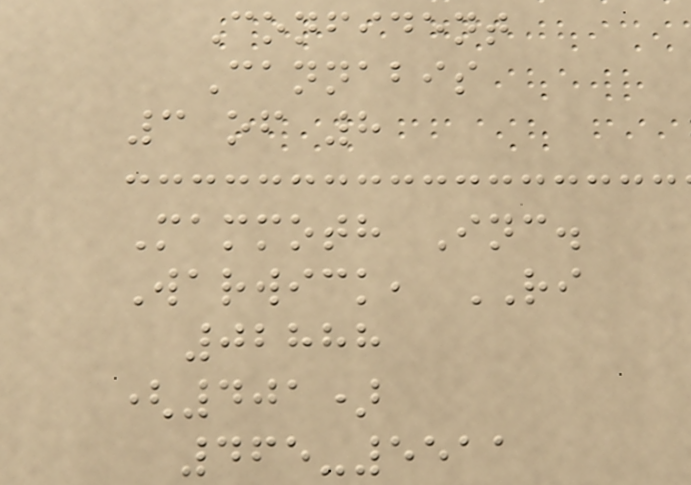Confident
Cannabis
3 of 8
Mammoth Inc.
Warwick, RI
02888
(401)
465-5511
